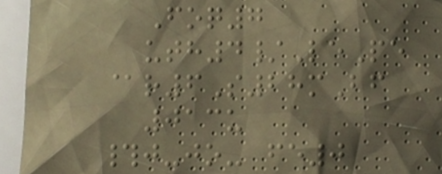Foq7
uth4/LePe
@r6S28mBf
013u
#j-jo- fe0
